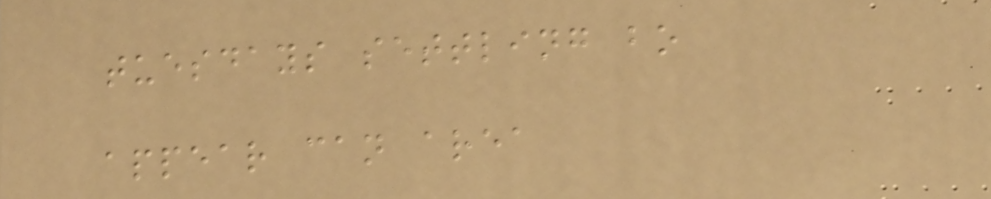tuesdays settling bo
appear can area
